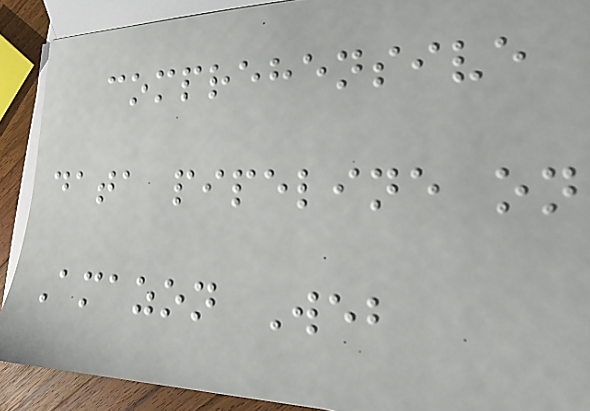comprehensive
data pipeline on
Amazon Web
